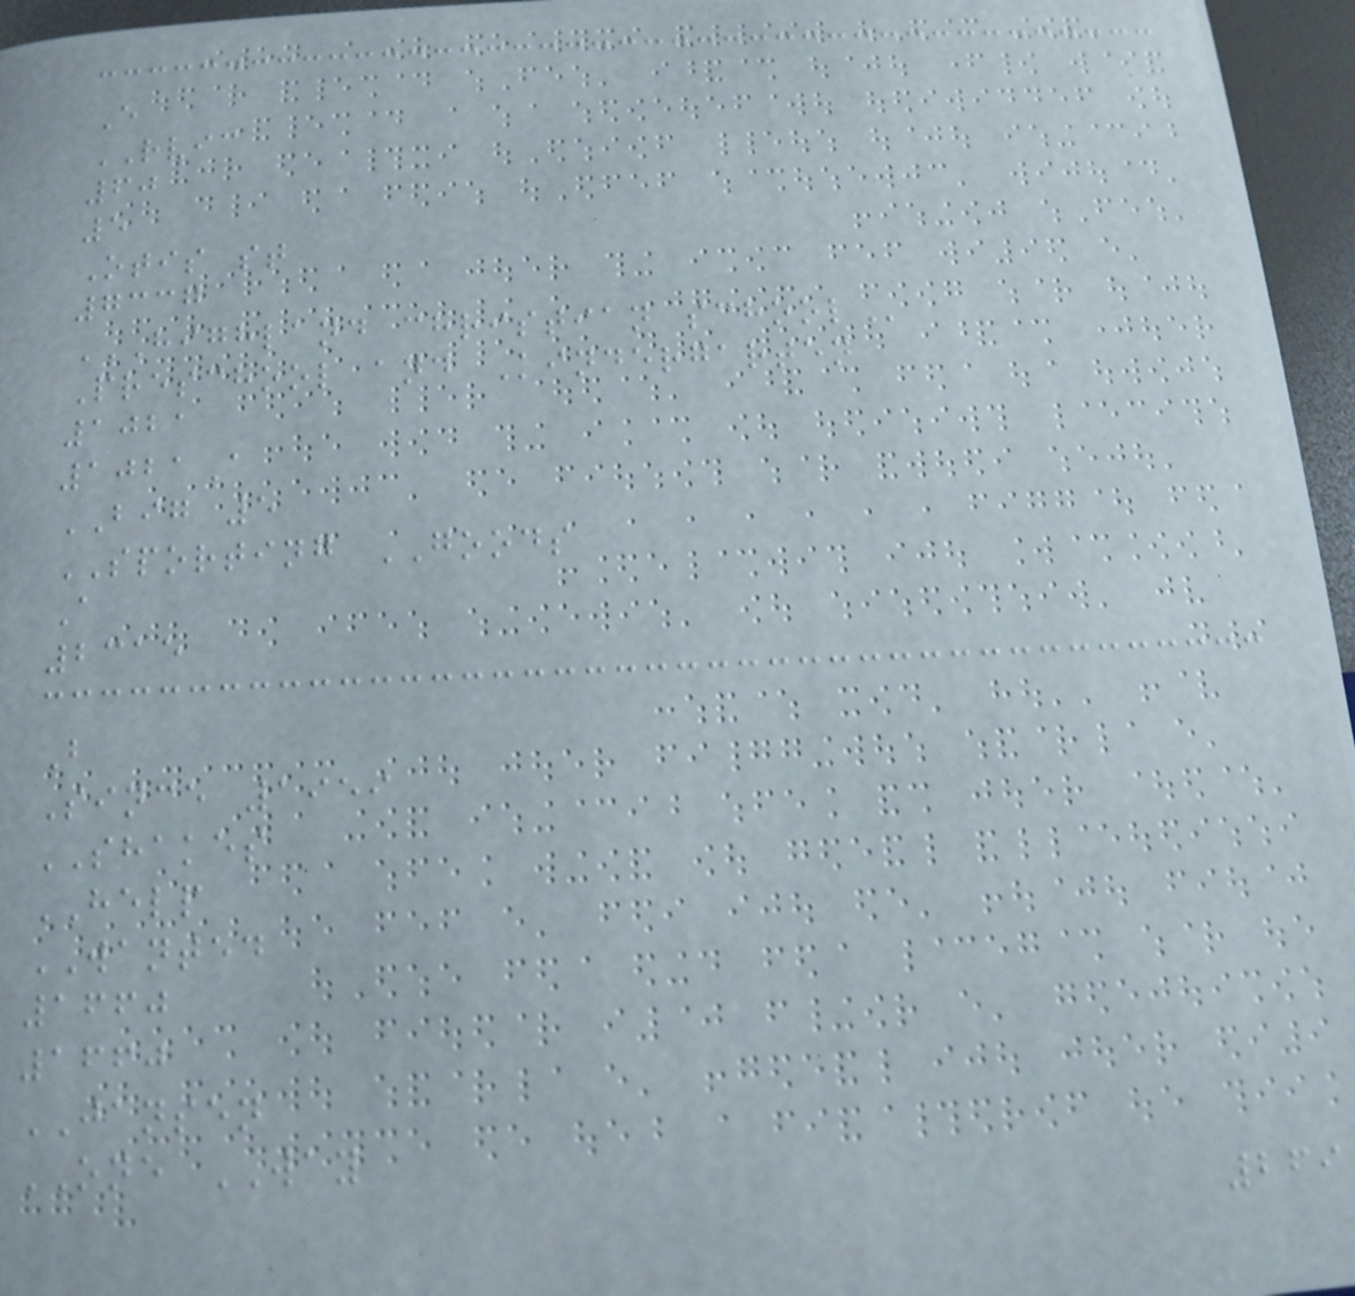E
RVIC
60
5
Otis st
7337
HIGHLAND CHRISTIAN SCHOOL
Preschool and Kindergarten
1021
1021A
BIG 5
SPORTING GOODS
A
2315
B
Since 1959
SHAKES
HELP
WANTED
1660
1660
JANSEN
ONE WAY
269
